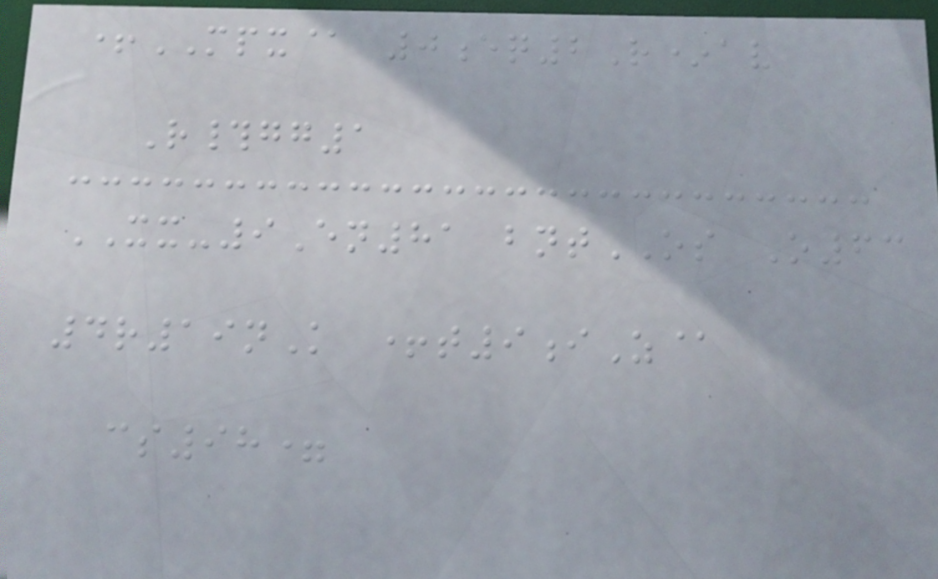+MPX@ 0eq2R*av
R#gg1
XX-9En81 bntOS O63
4r19nK +t9iZ@
cs98=
